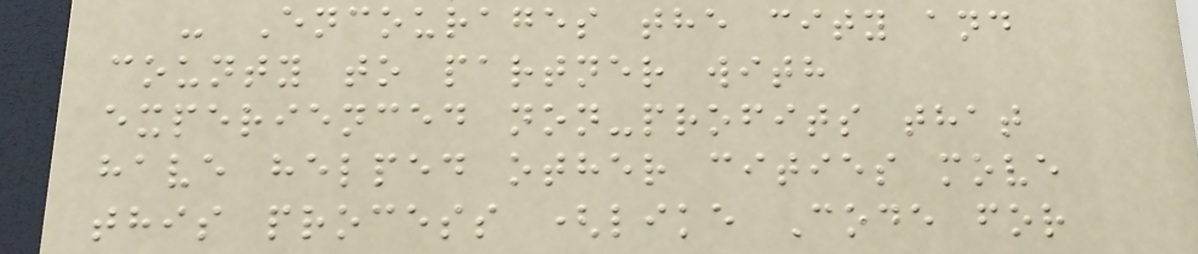- Encourages the city and
county to partner with
experienced non-profits that
have helped other cities move
this process (like Code for
